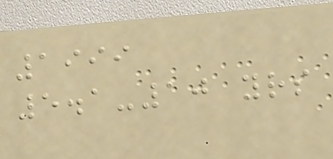1999
5.1-10 yrs
